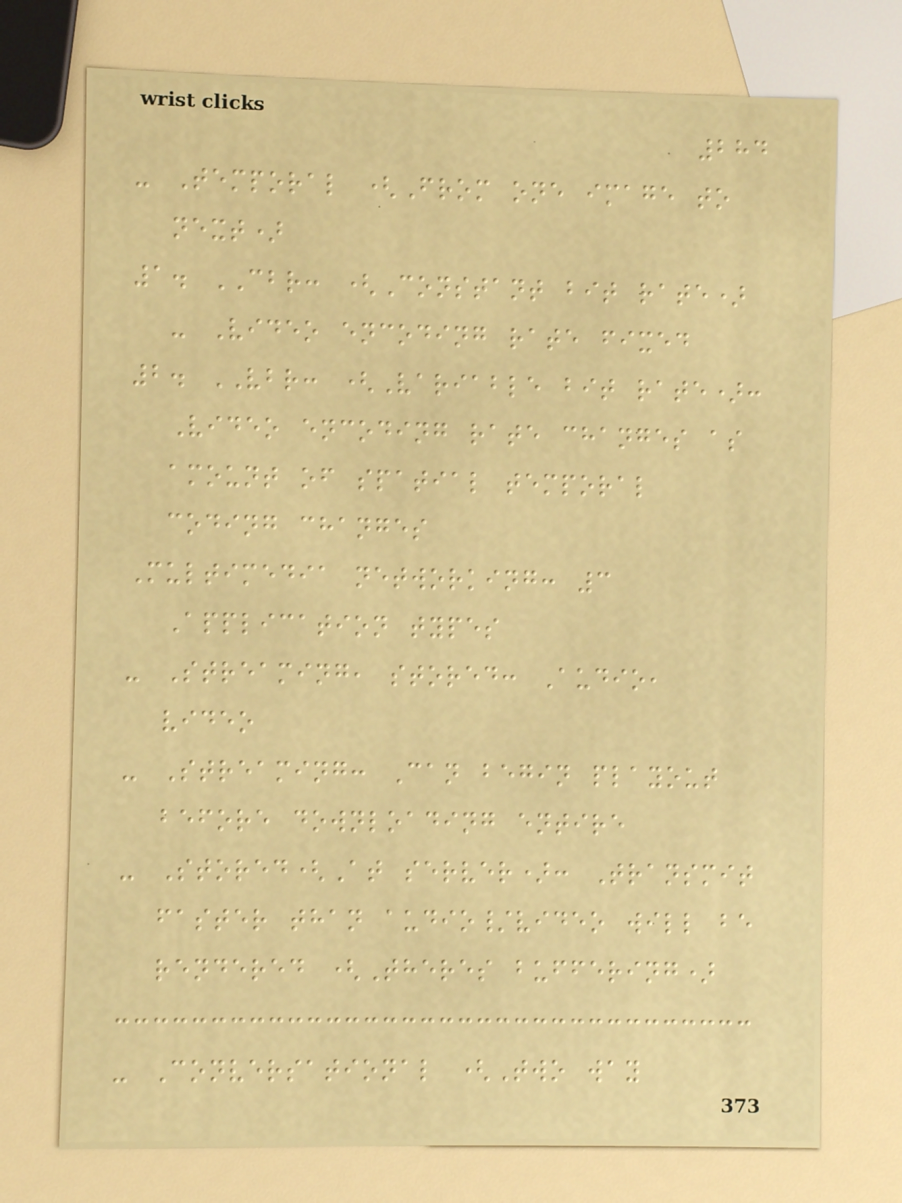284
- Temporal (From one image to
next)
1. CBR: (Constant bit rate)
- Video encoding rate fixed
2. VBR: (Variable bit rate):
Video encoding rate changes as
amount of spatial temporal
coding changes
Multimedia networking: 3
Application types
- Streaming, stored: Audio,
video
- Streaming: Can begin playout
before downloading entire
- Stored(At server): Transmit
faster than audio/video will be
rendered (Theres buffering)
- Conversational (Two way
